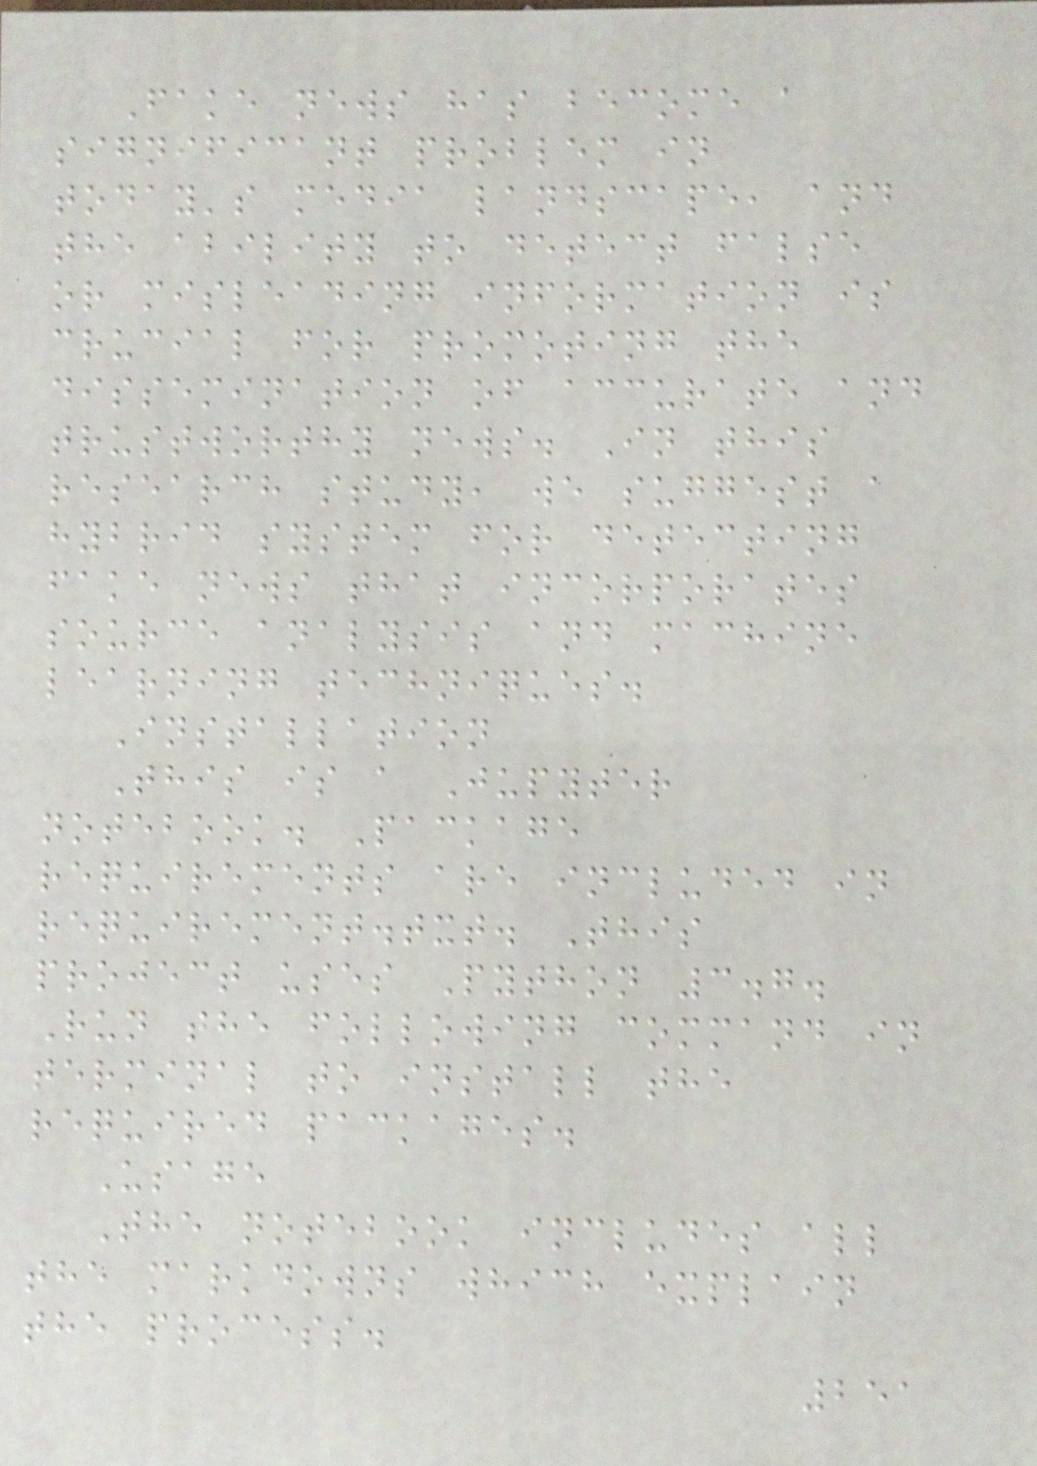Fake news has become a
significant problem in
today's media landscape, and
the ability to detect false
or misleading information is
crucial for promoting the
dissemination of accurate and
trustworthy news. In this
research study, we suggest a
hybrid system for detecting
fake news that incorporates
source analysis and machine
learning techniques.
Installation
This is a Jupyter
notebook. Package
requirements are included in
requirement.txt. This
project uses Python 3.7.
Run the following command in
terminal to install the
required packages.
Usage
The notebook includes all
the markdowns which explain
the process.
251
